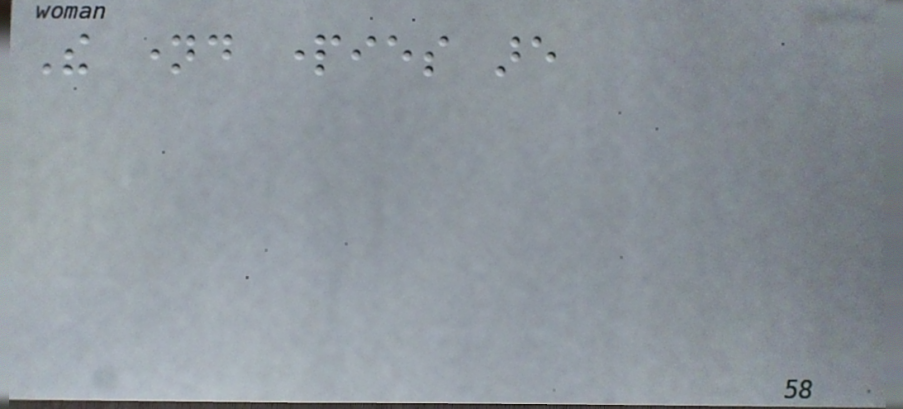The named parties are
